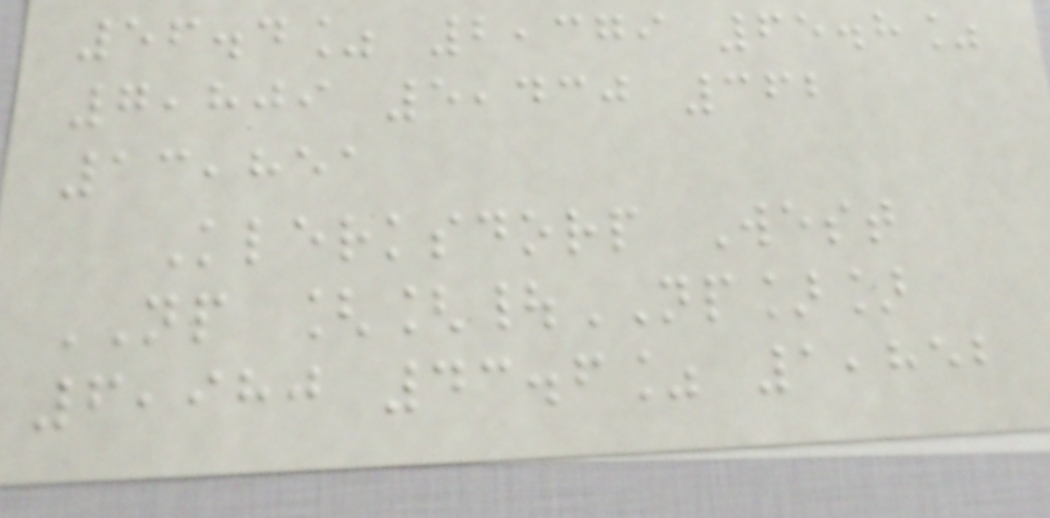56.4% 2,379 65.8%
7,809 5,430 362
13,851
Klerksdorp West
NP [[|NP]]
6,980 43.6% 1,852
